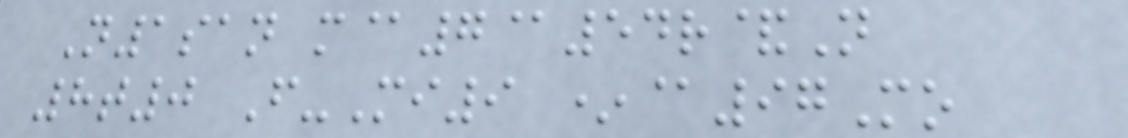N1san m@7@54r&N
8t0 F-Mi9 *@97Mo
